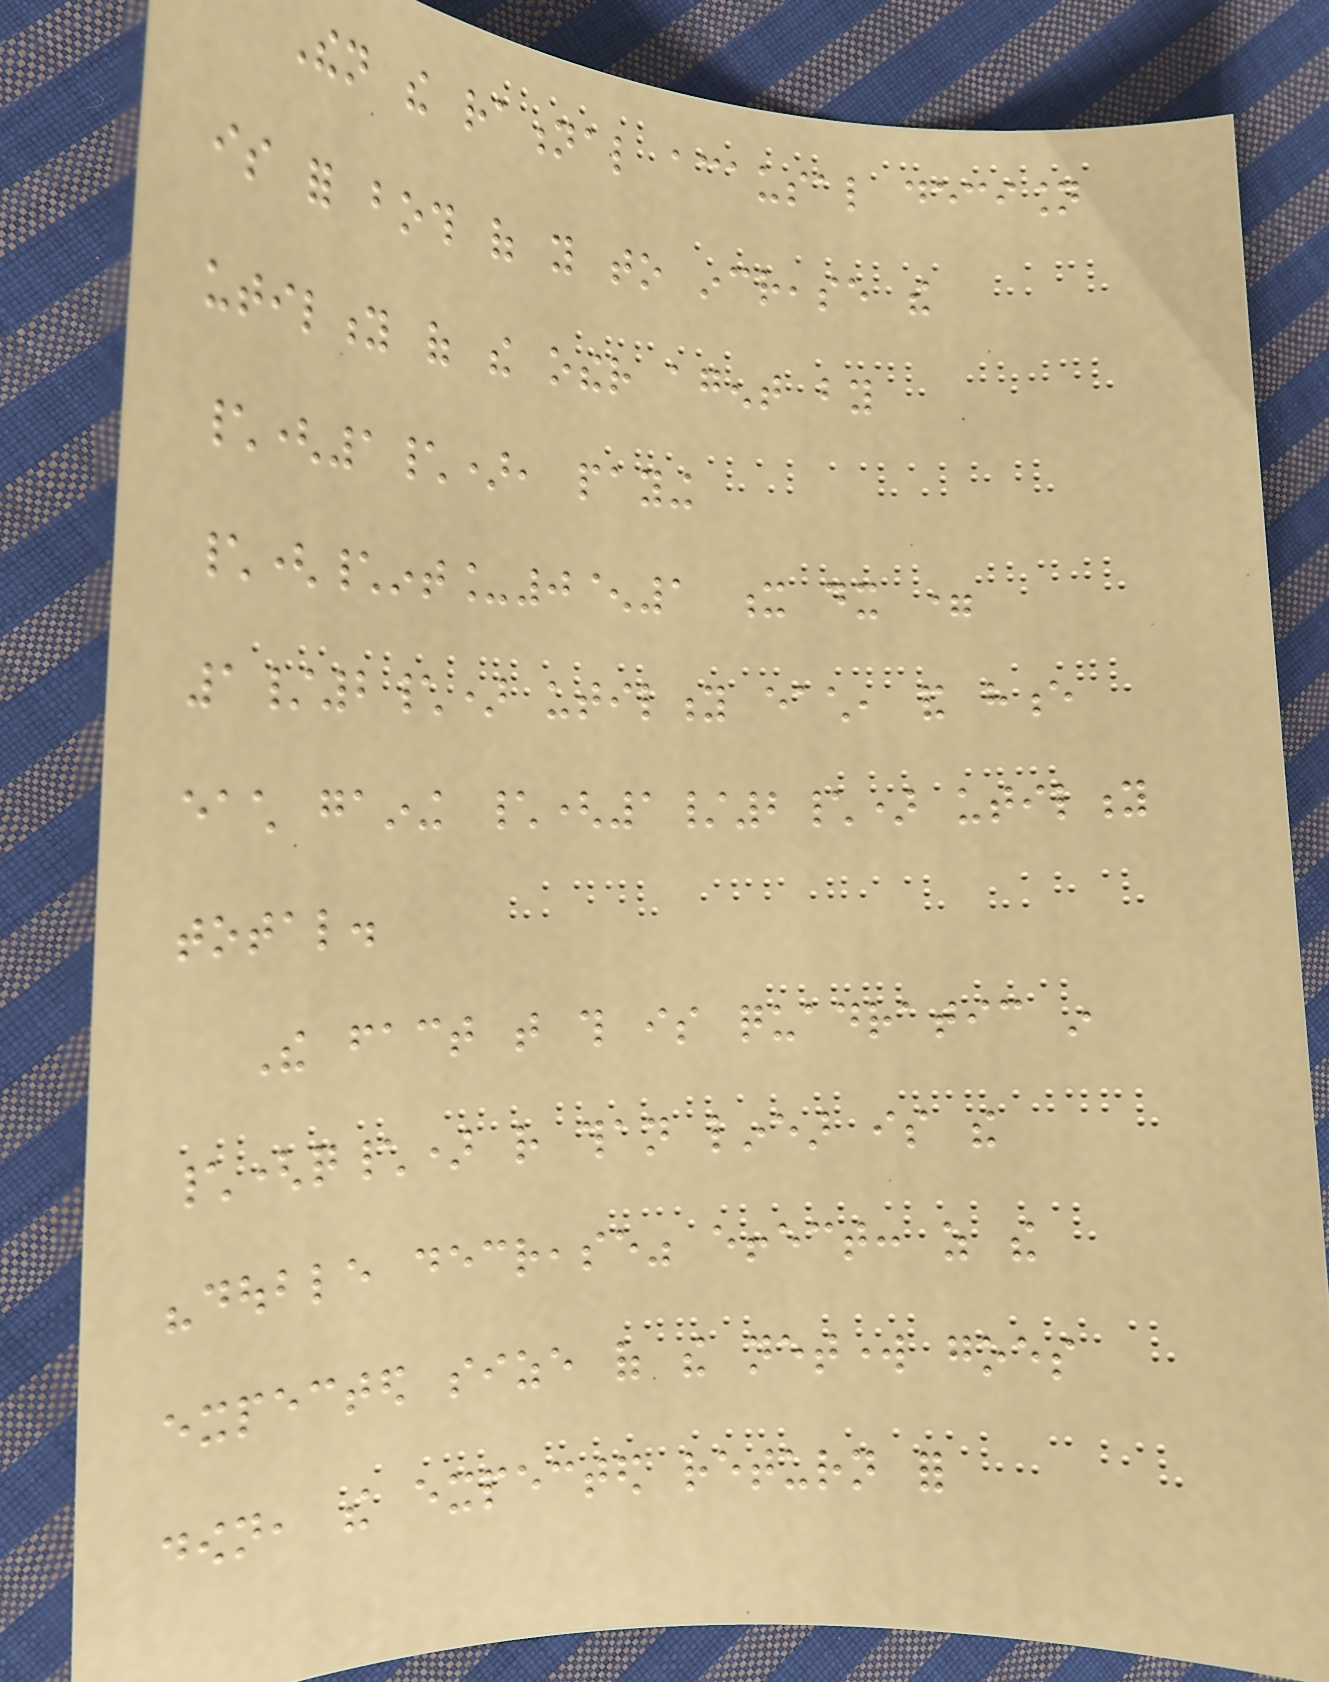Then the rational acausal decision
is for both of you to increase the
utility of the other agent by
\(1\), paying
\(\int_0^1 x dx =
1/2\) utility each, and hence
each gaining \(1/2\) utility
total.
The fact that this is quadratic in
\(q\) rather than linear is the
"double decrease" effect: as the
expected size of the network goes
down, the expected return for
